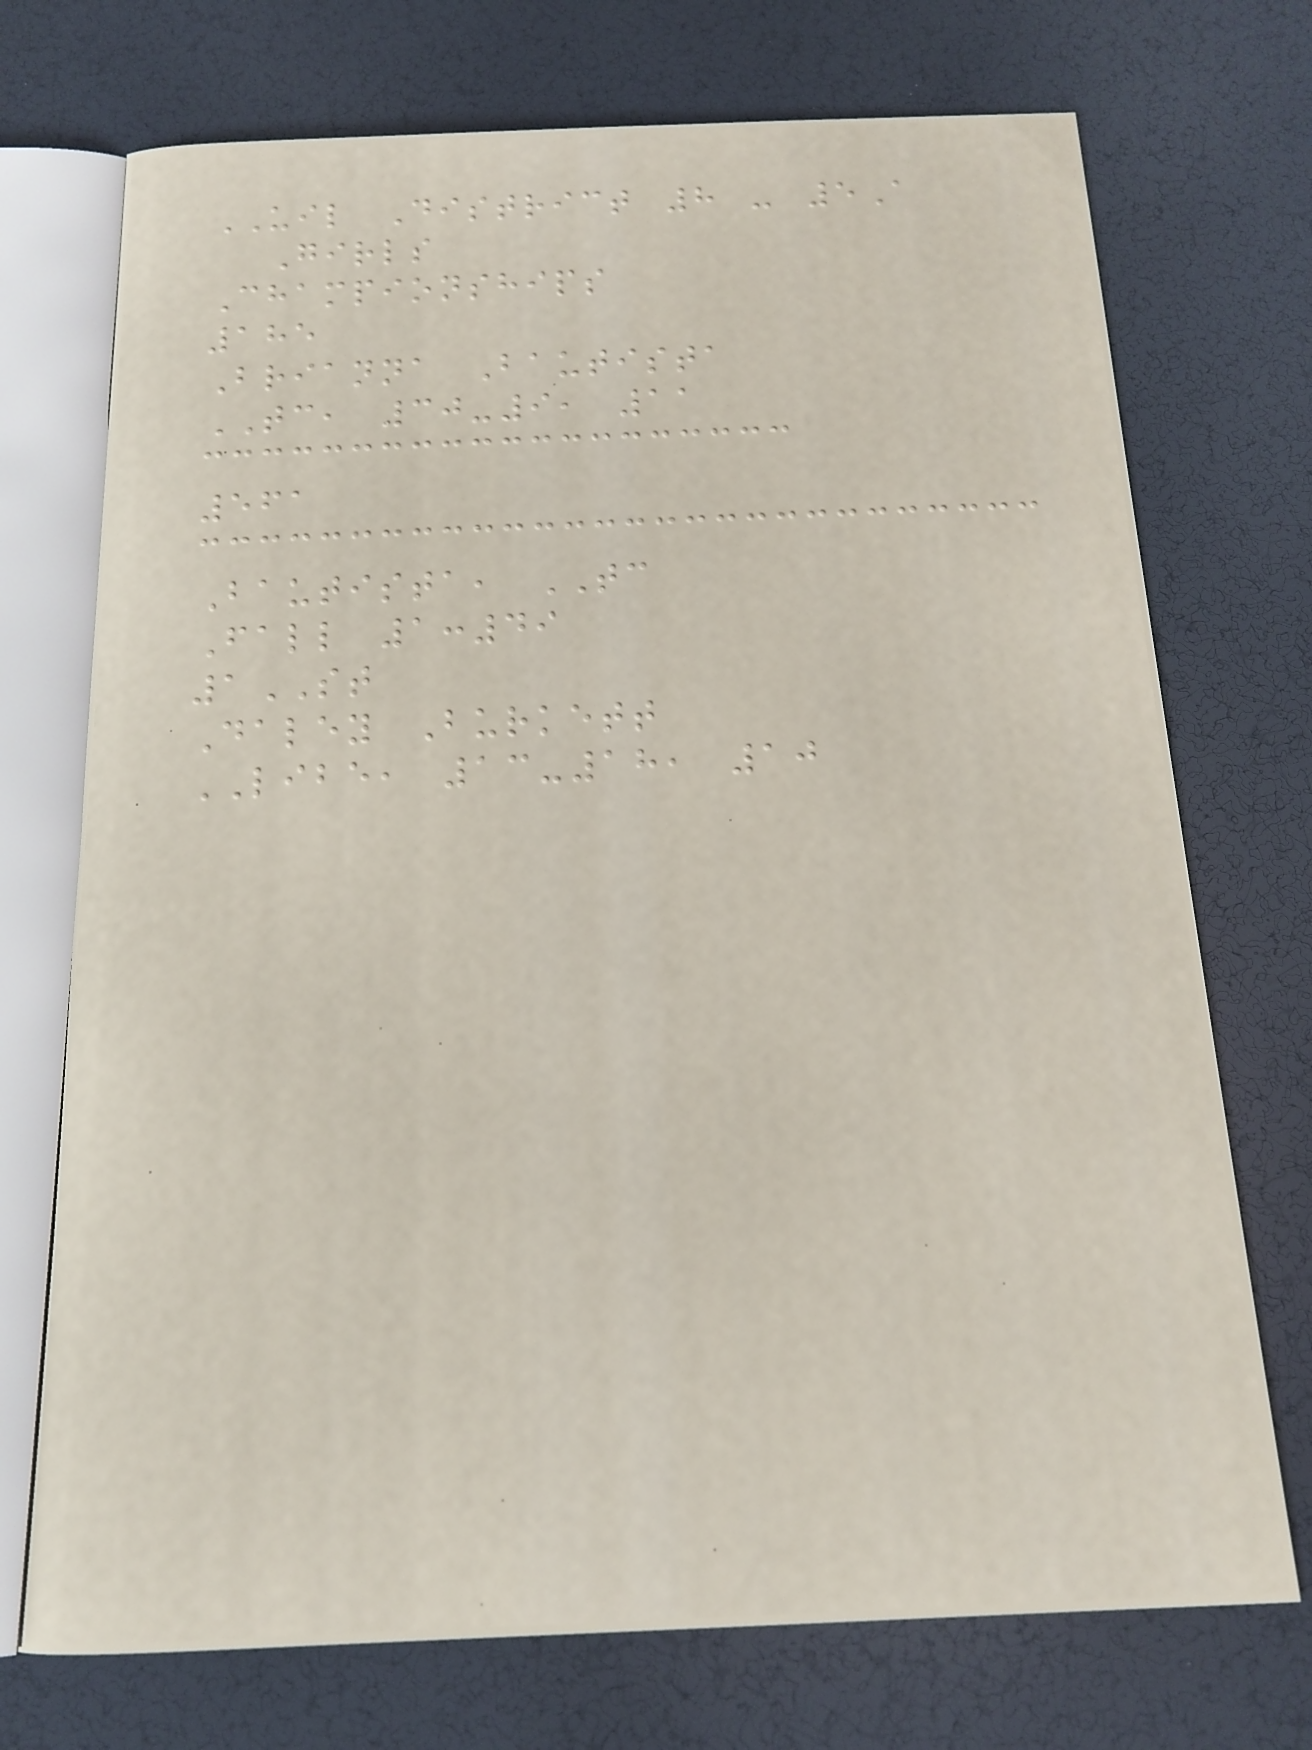UIL District 8 - 5A
Girls
Championships
185
Brianna Bautista
TC, 30-9, 11
561
Bautista, TC
Fall 1:49
1ST
Daley Burkett
LIBE, 13-18, 10
